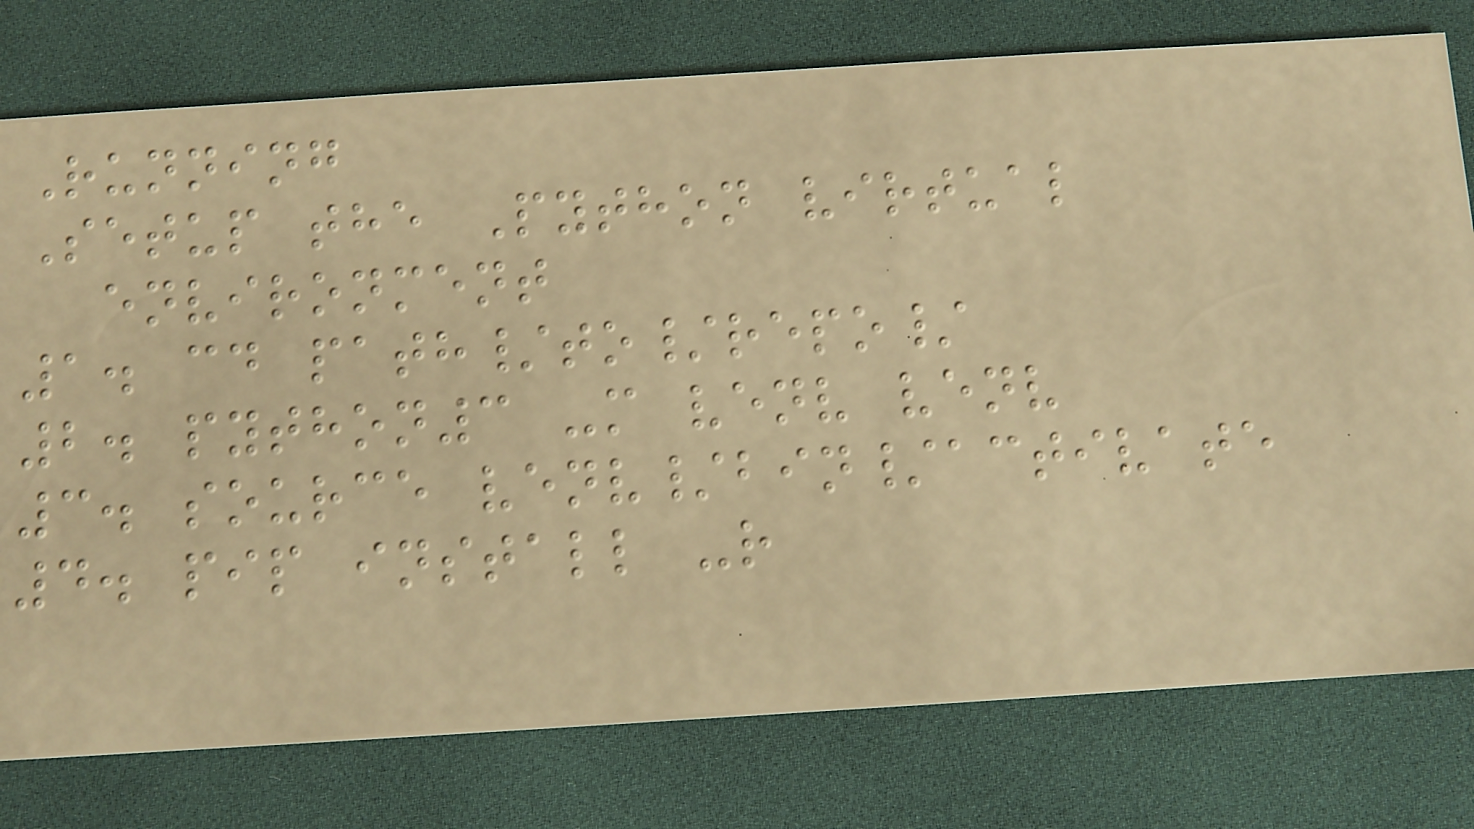Running
Setup the Python virtual
environment
1. cd path/to/repo/
2. python3 -m venv venv
3. source venv/bin/activate
4. pip install -r
